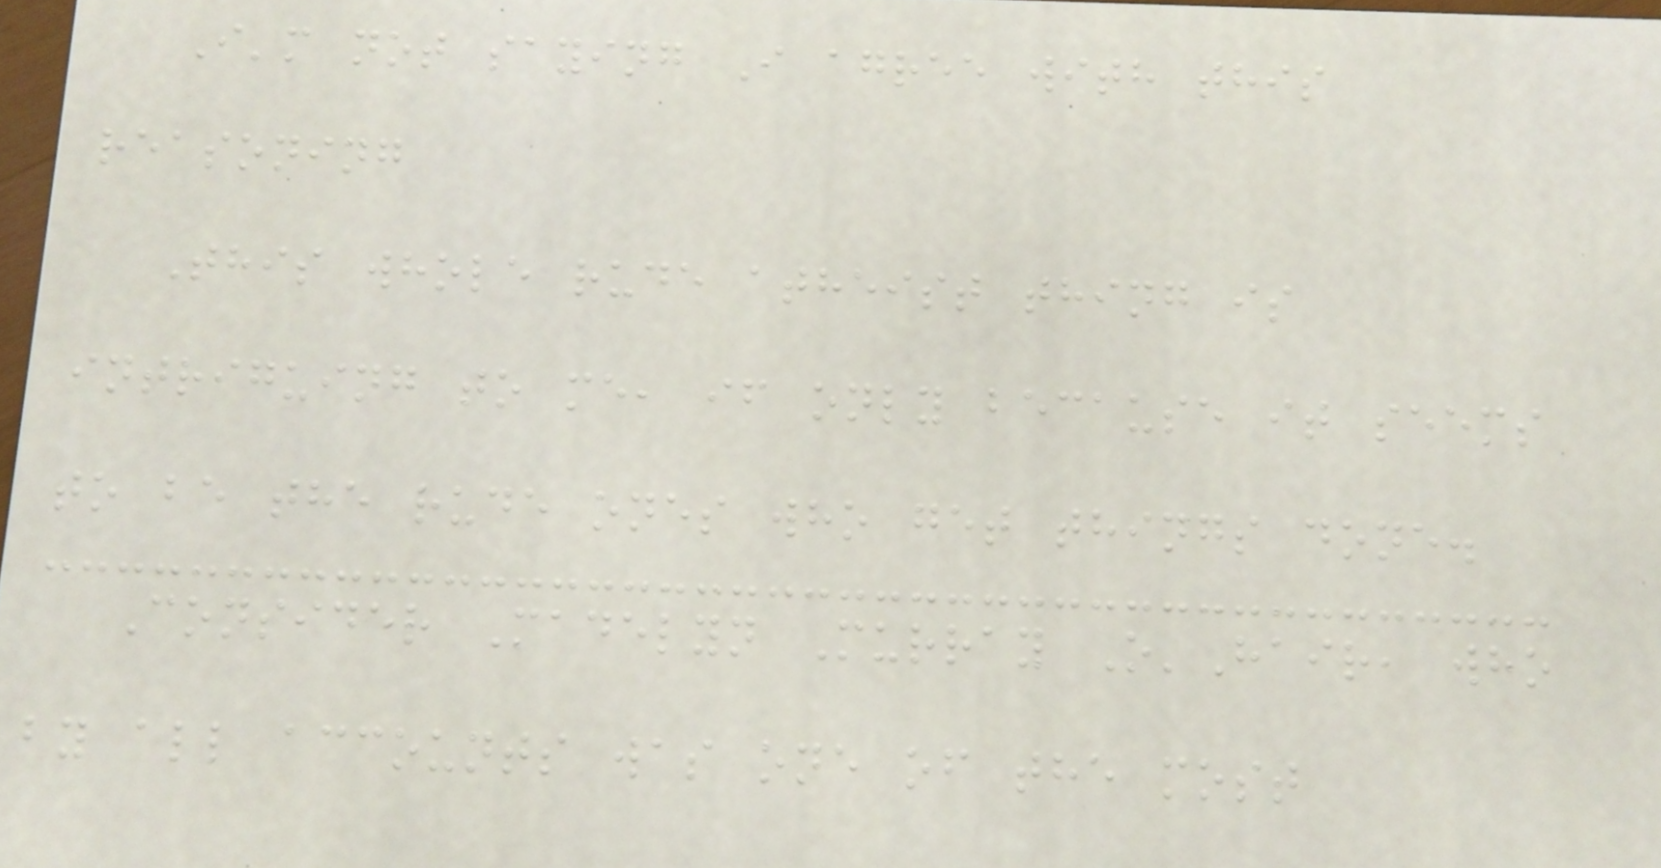I'm not saying I agree with this
reasoning
This whole rude atheist thing is
intriguing to me, if only because it seems
to be the rude ones who get things done.
Consider Madelyn Murray O'Hair, who
by all accounts was one of the most
